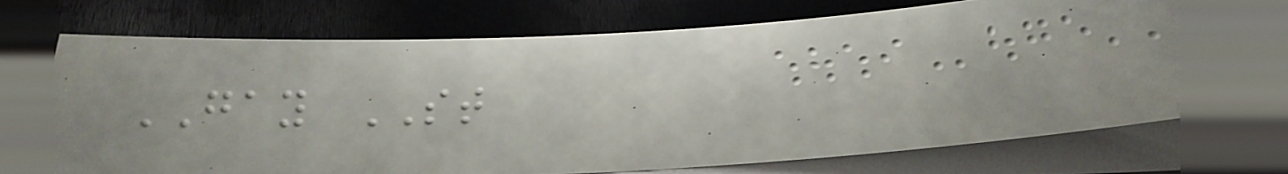GAY ST
